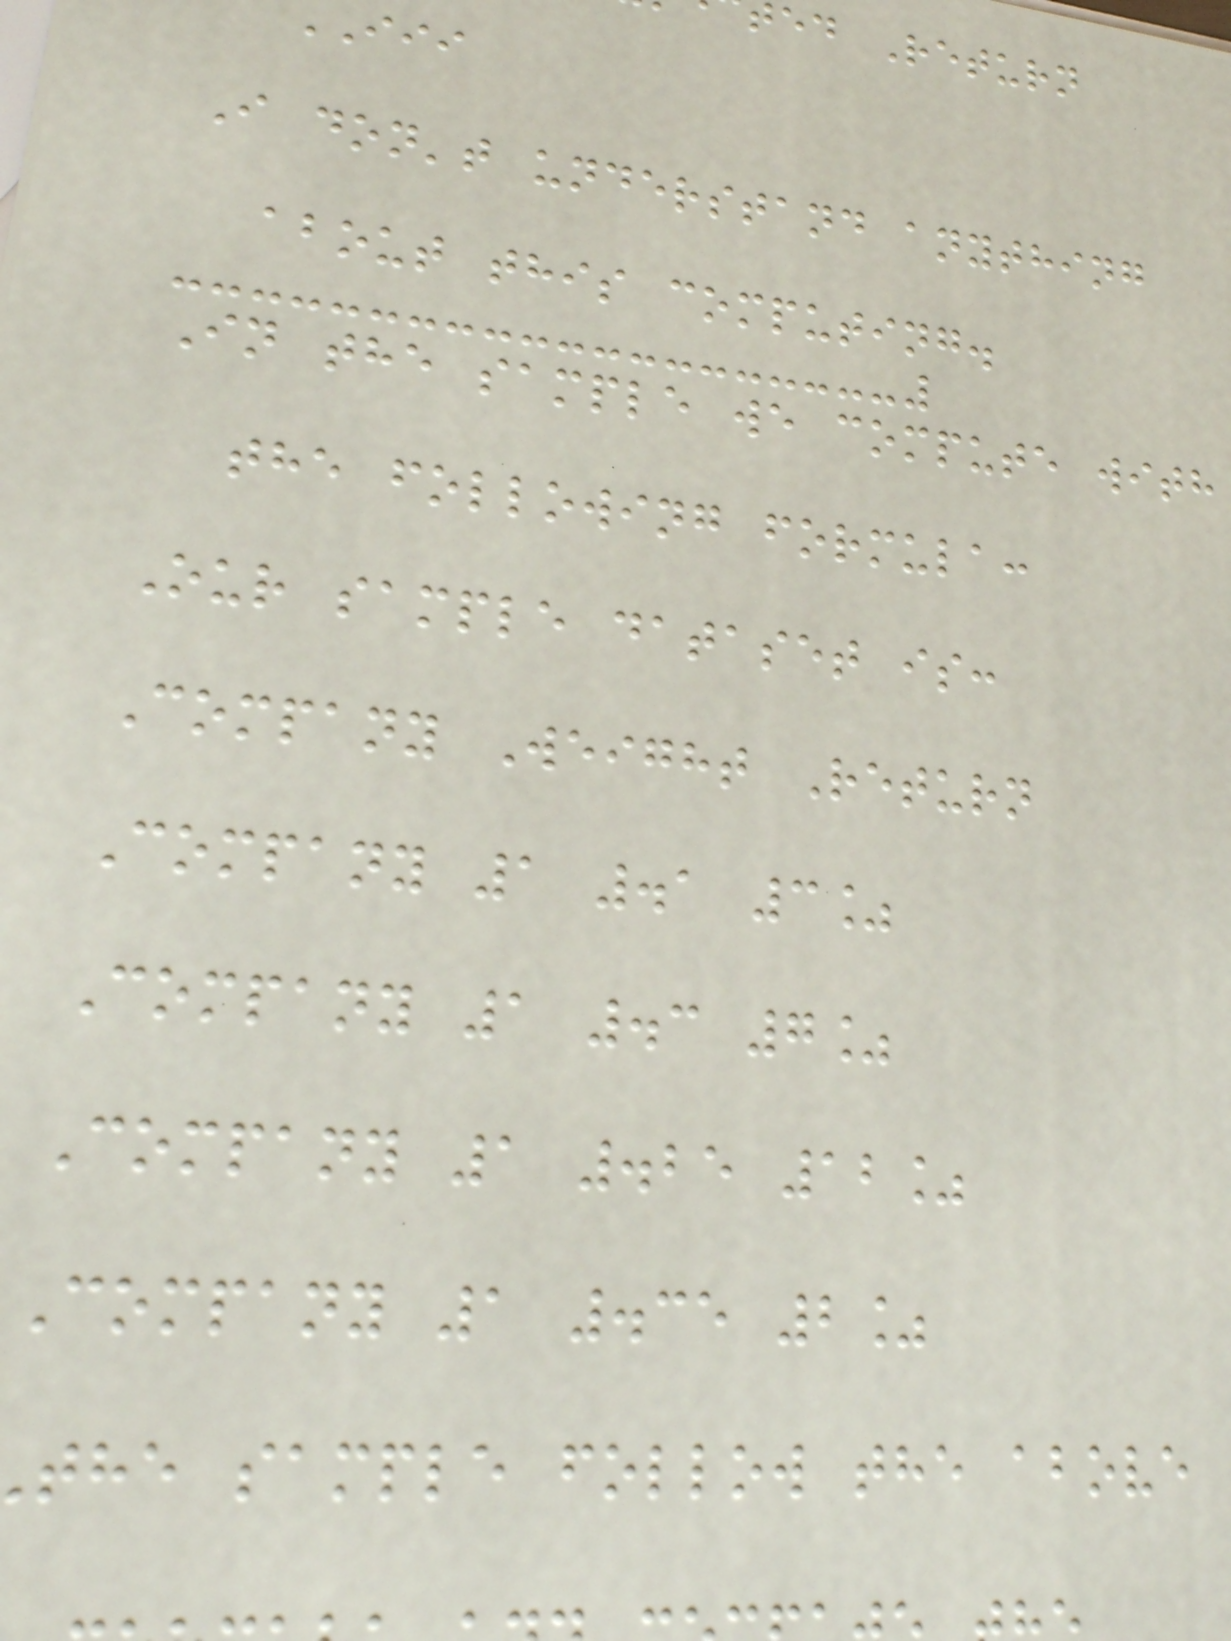ed Return
I don't understand anything
about this computing.
In the sample we compute with
the following formula:
Our sample dataset is:
Company Weight Return
Company 1 .1 3%
Company 1 .3 7%
Company 1 .25 12%
Company 1 .35 2%
the sample follow the above
